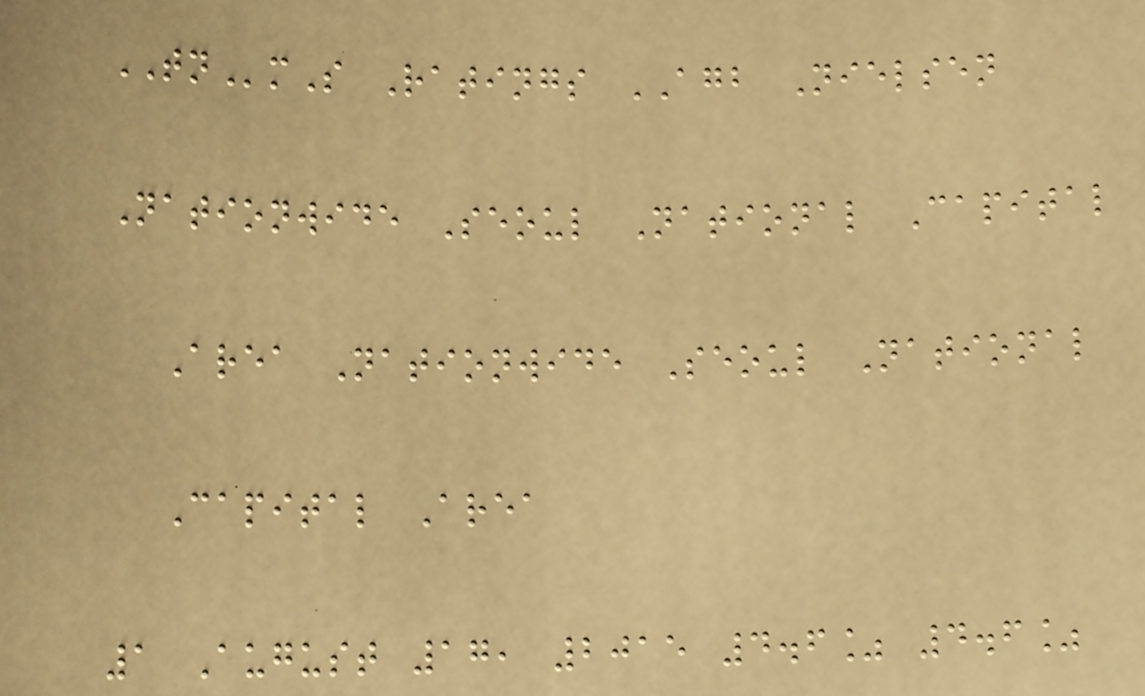TNmS Ratings AGB Nielsen
Nationwide Seoul National Capital
Area Nationwide Seoul National
Capital Area
1 August 17, 2015 4.6% 4.6%
